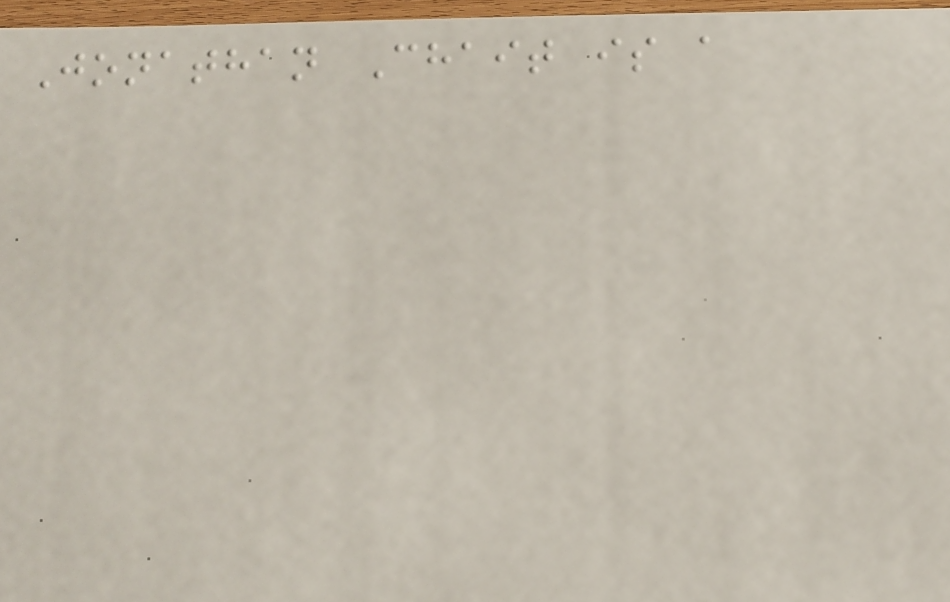Jonathan Chait is a
